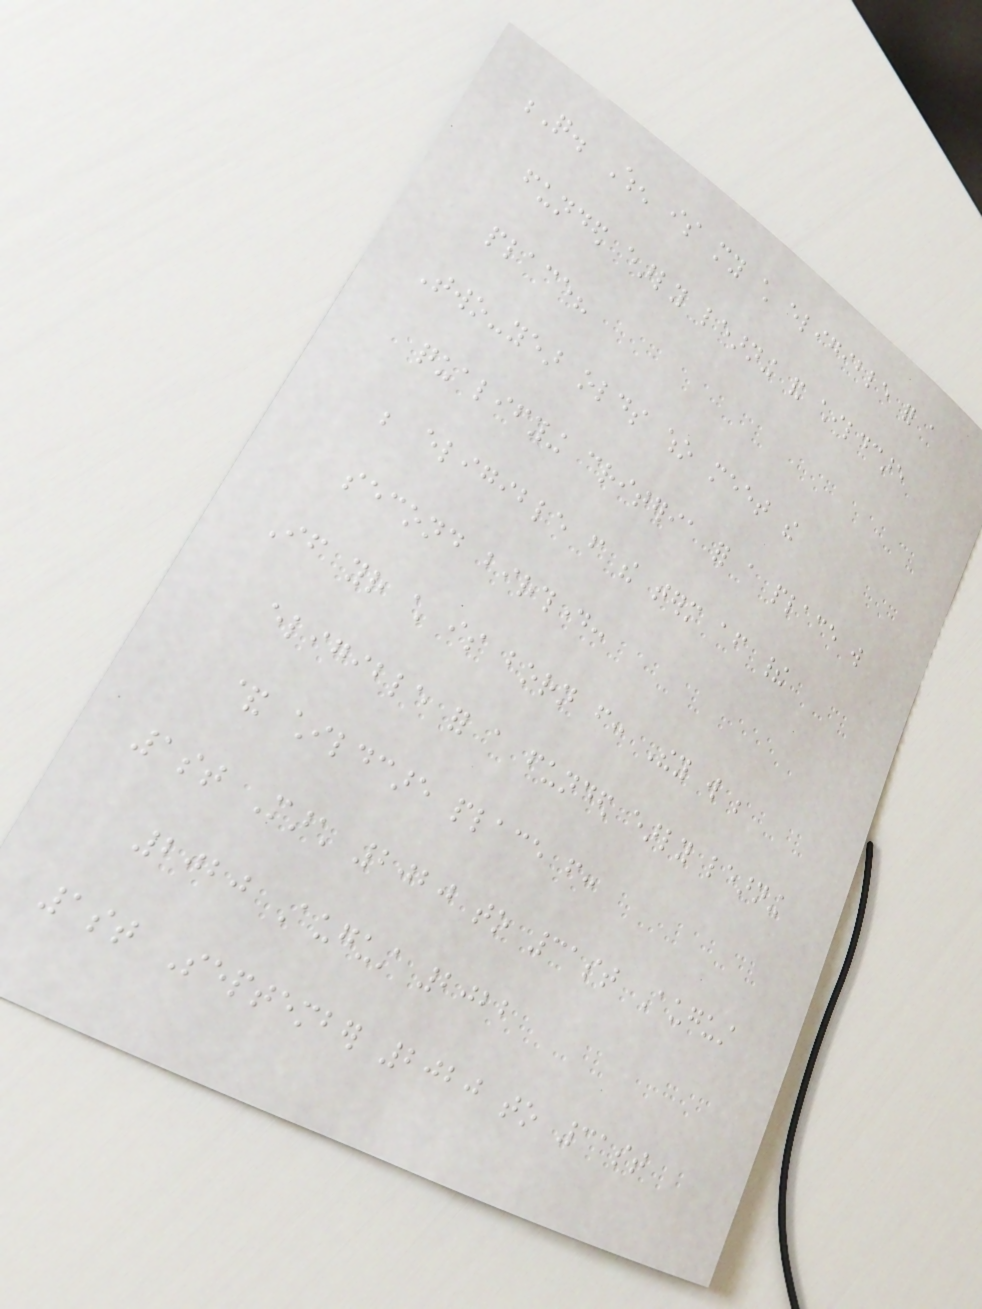Q. When is my child eligible for a
funded early learning and childcare
place?
Two-year olds who meet the
qualifying criteria for a place will
be eligible from the term after their
second birthday:
If your child is born from: They will be
eligible for a funded early learning
& childcare place from:
1st March 2020 to 31st August
2020 August 2022
1st September 2020 to 31st
